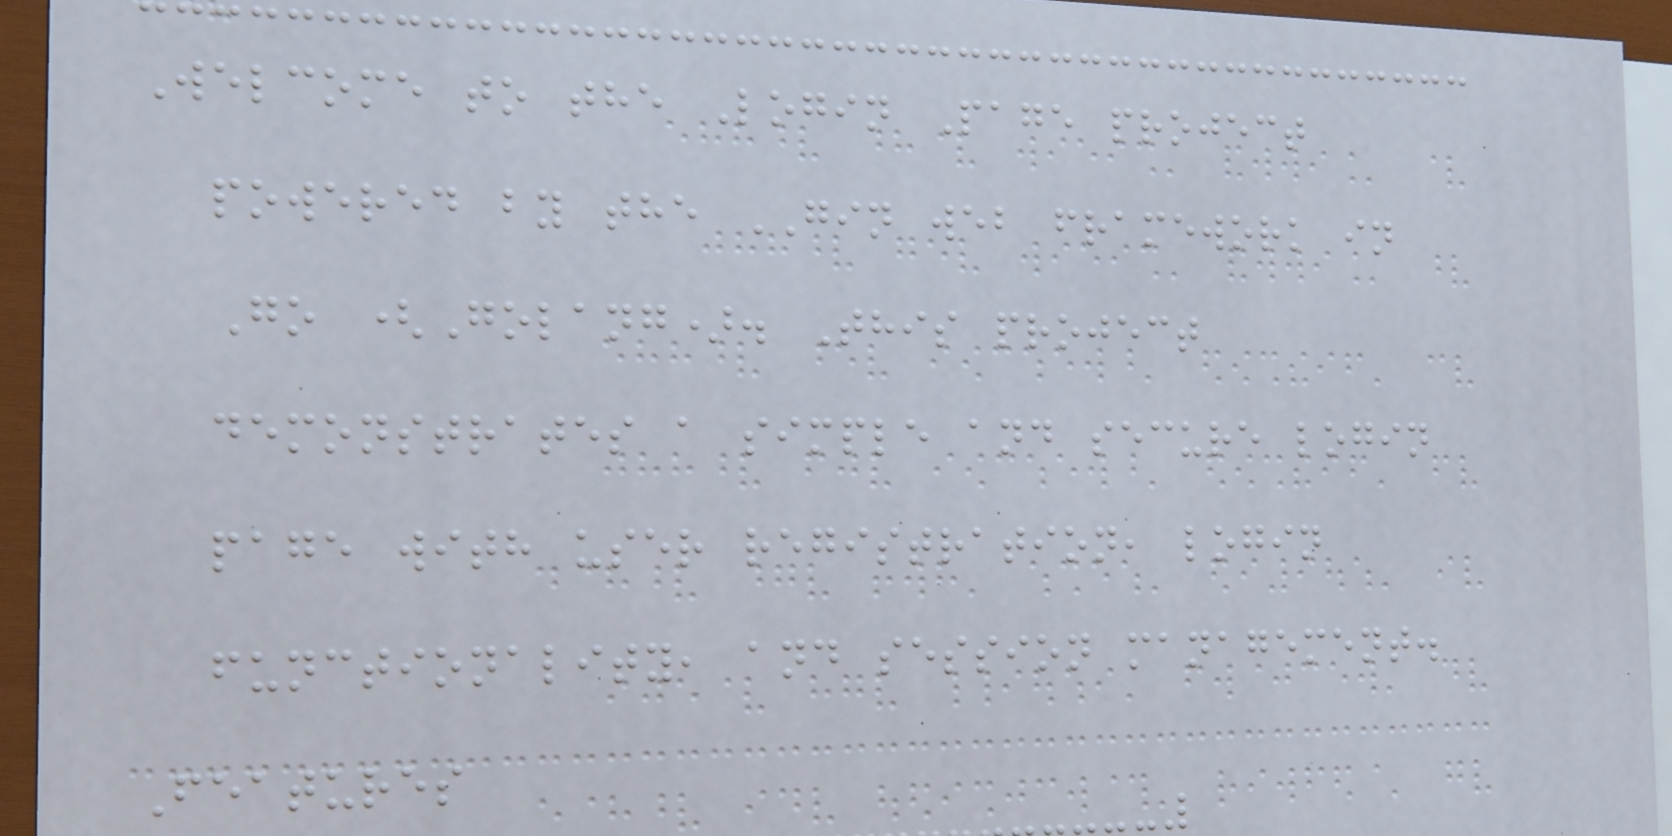Welcome to the Login Page project
powered by the GIN web framework in
Go (Golang). This project
demonstrates a simple and secure login
page with user registration, login
functionality, and session management.
Features
